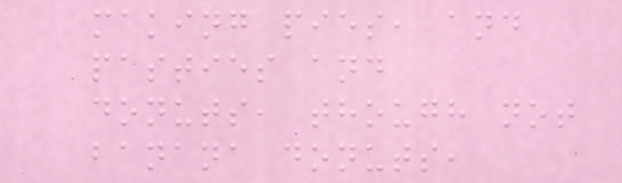making pies, and
pasties and
donuts, though not
banana donuts,
